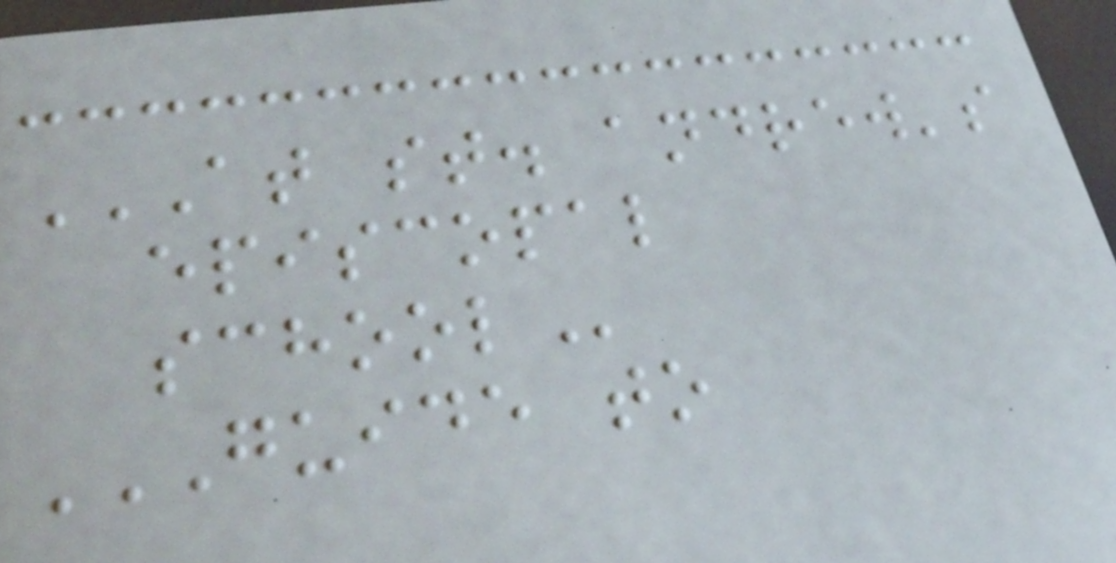AT ST. ANDREW'S
EPISCOPAL
SCHOOL
GUIDE TO
